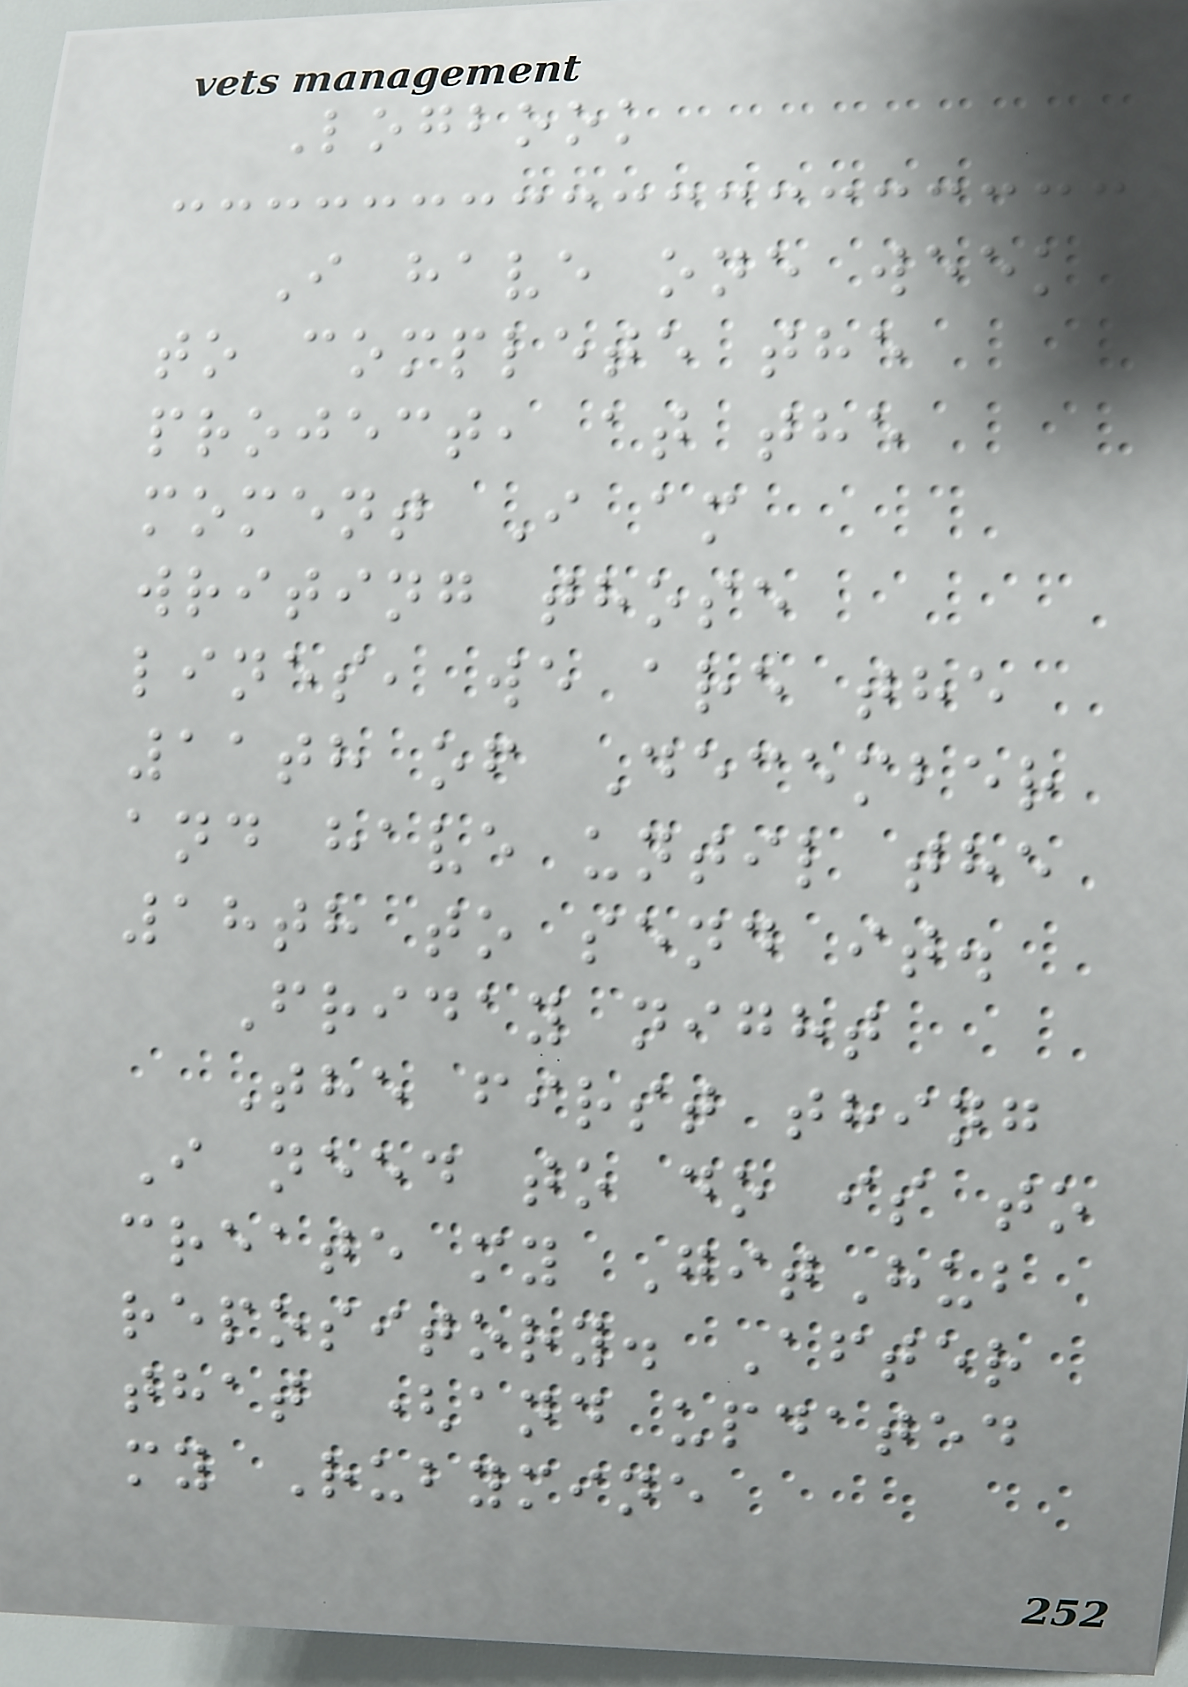Logbook
I have one week
to complete the
project, at the
moment I am
writing those
lines, we are the
11th of December
and have until the
18th to send it.
Friday night
The first thing
I need to do is to
create my GitHub
repository. After
that (and updated
my Rubymine
